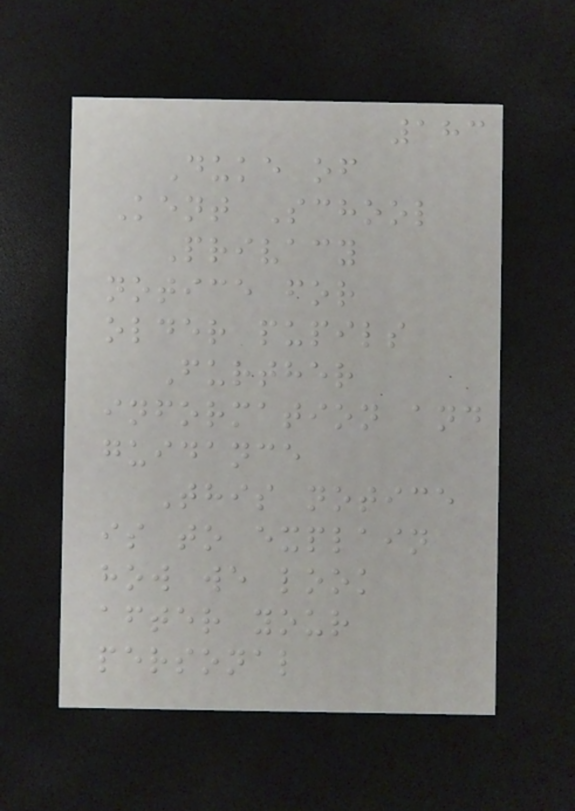183
Duke of
Kent School
Privacy
notice for
older pupils
Further
information and
guidance
This notice
is to explain
how we look
after your
personal
